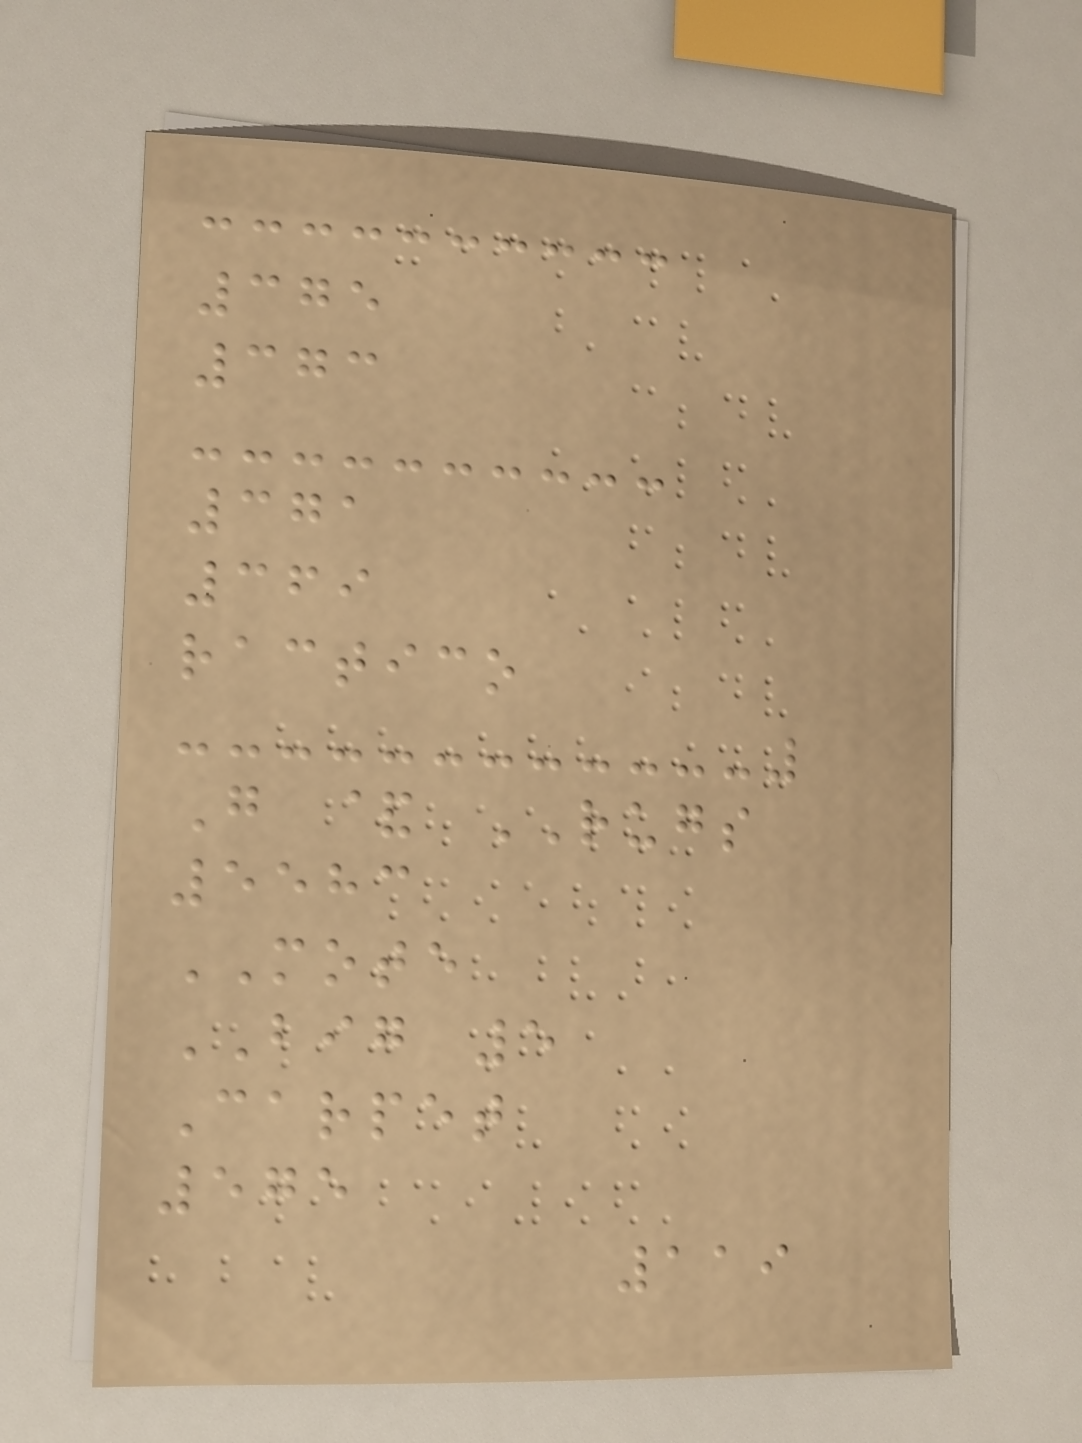375
373
371
369
ractico
G & RUGS
5583
MOTE
BIG 5
Carpet
575
119
